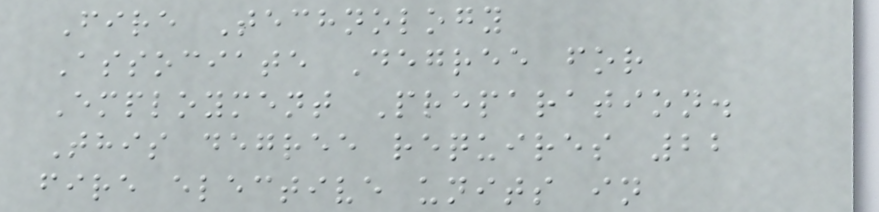Fire Technology
Associate Degree for
Employment Preparation.
This degree requires 22
fire elective units in
